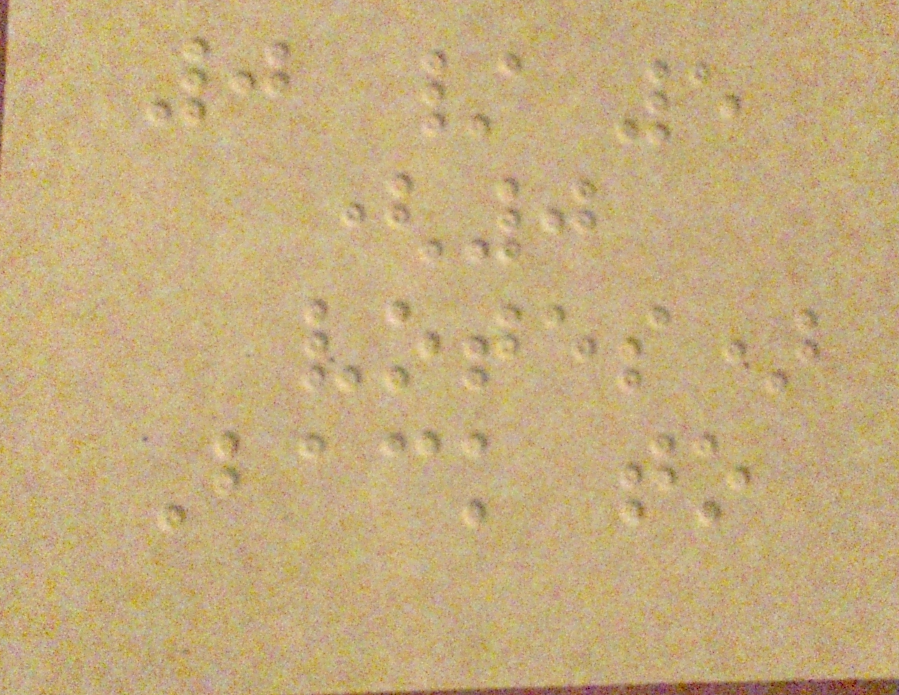0 / 5
(0
votes)
Back to
